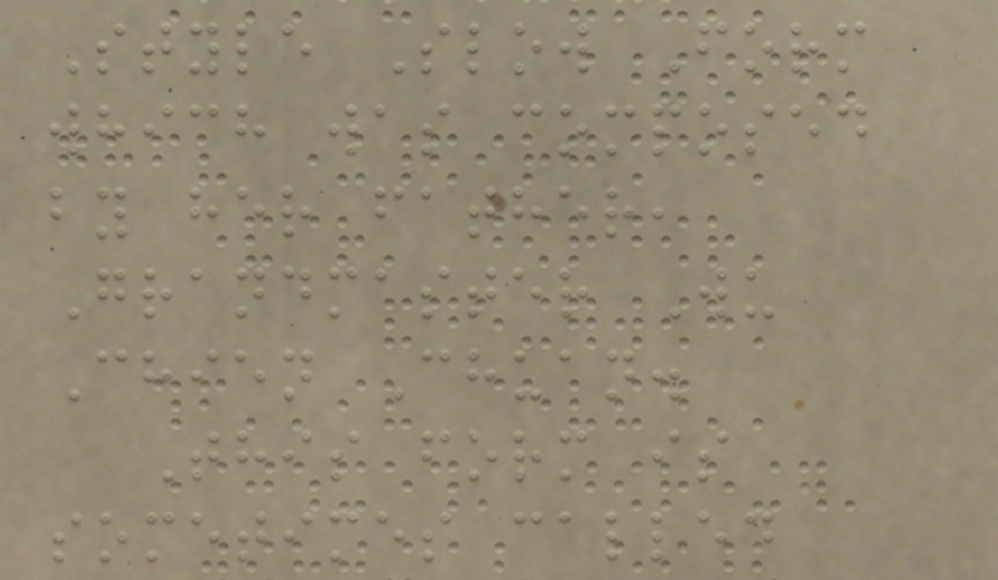Style Slow Form
which was composed
by her father,
Grandmaster Wu
Chien Chuan.
This form is
sometimes called
